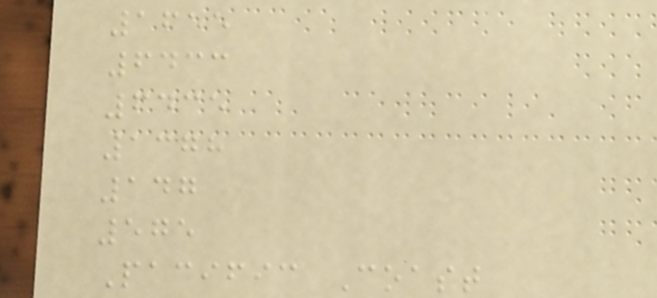1655
6433
6435
1378
147
575
Pacific Coast
